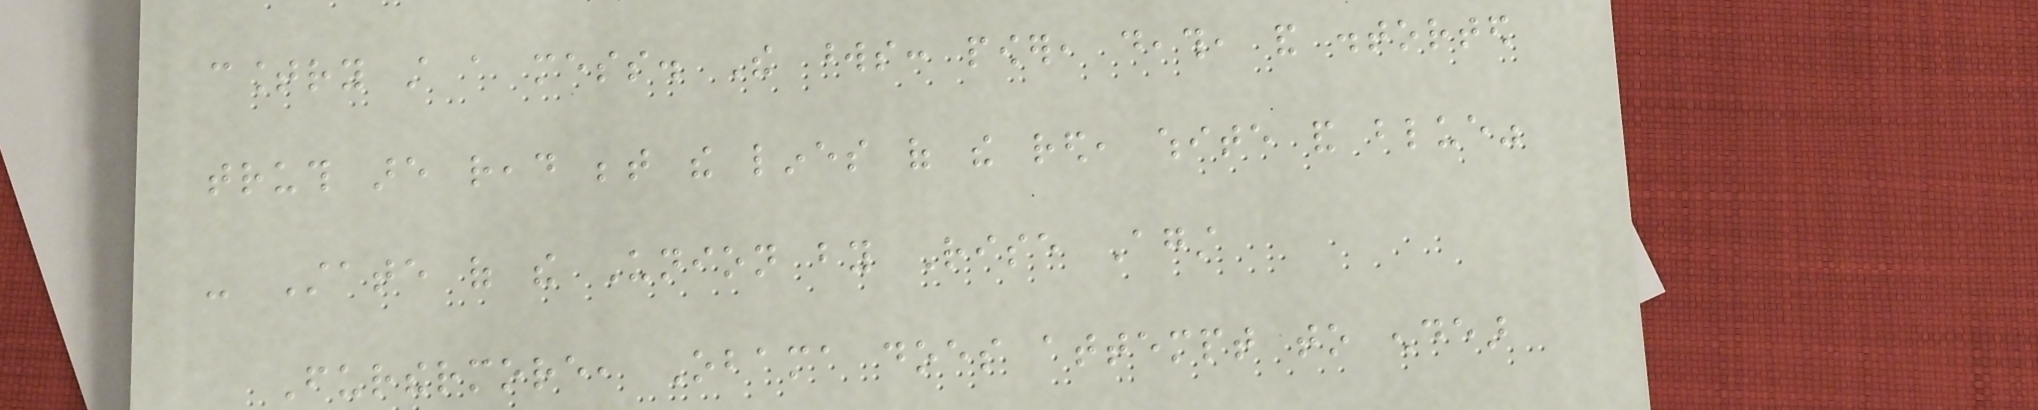country still a mess. The words: power, death, and distorted
truth are read between the lines of the red, white and blue"
- State of the Union by Rise Against
Furthermore, Obama does attempt to endear
